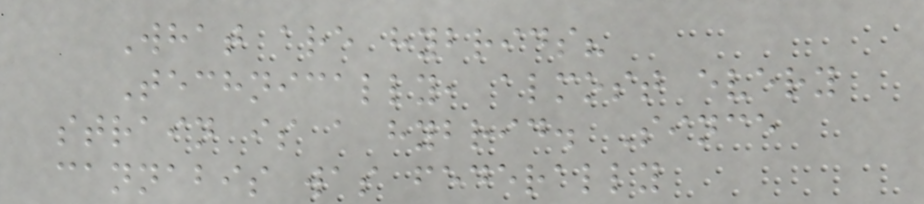What are hybrids?
Technically, almost every
strain is a hybrid. Since
cannabis was federally
